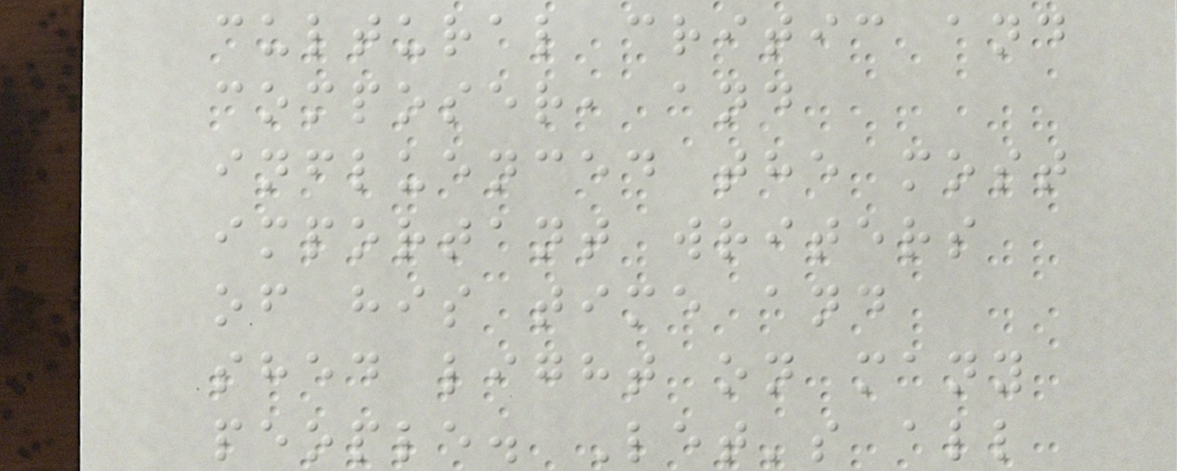cultural critic and
composer, and
influenced the most
important writers
of his time and
shed light on many
people. Let's all
